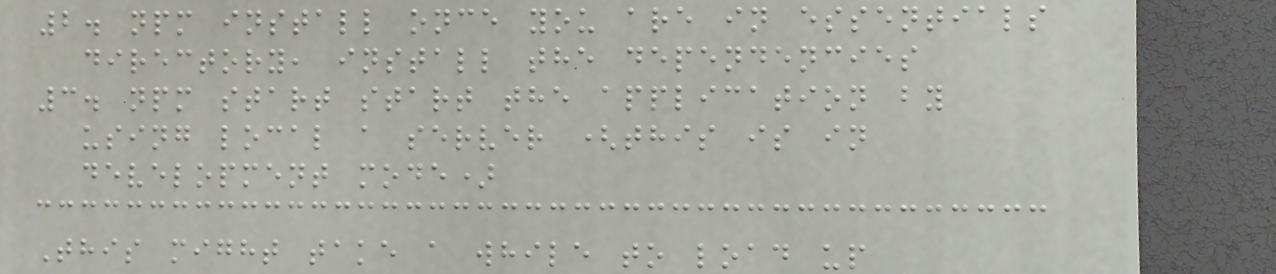2. npm install once you are in essentials
directory, install the dependencies
3. npm start start the application by
using local a server (this is in
development mode)
This might take a while to load up
